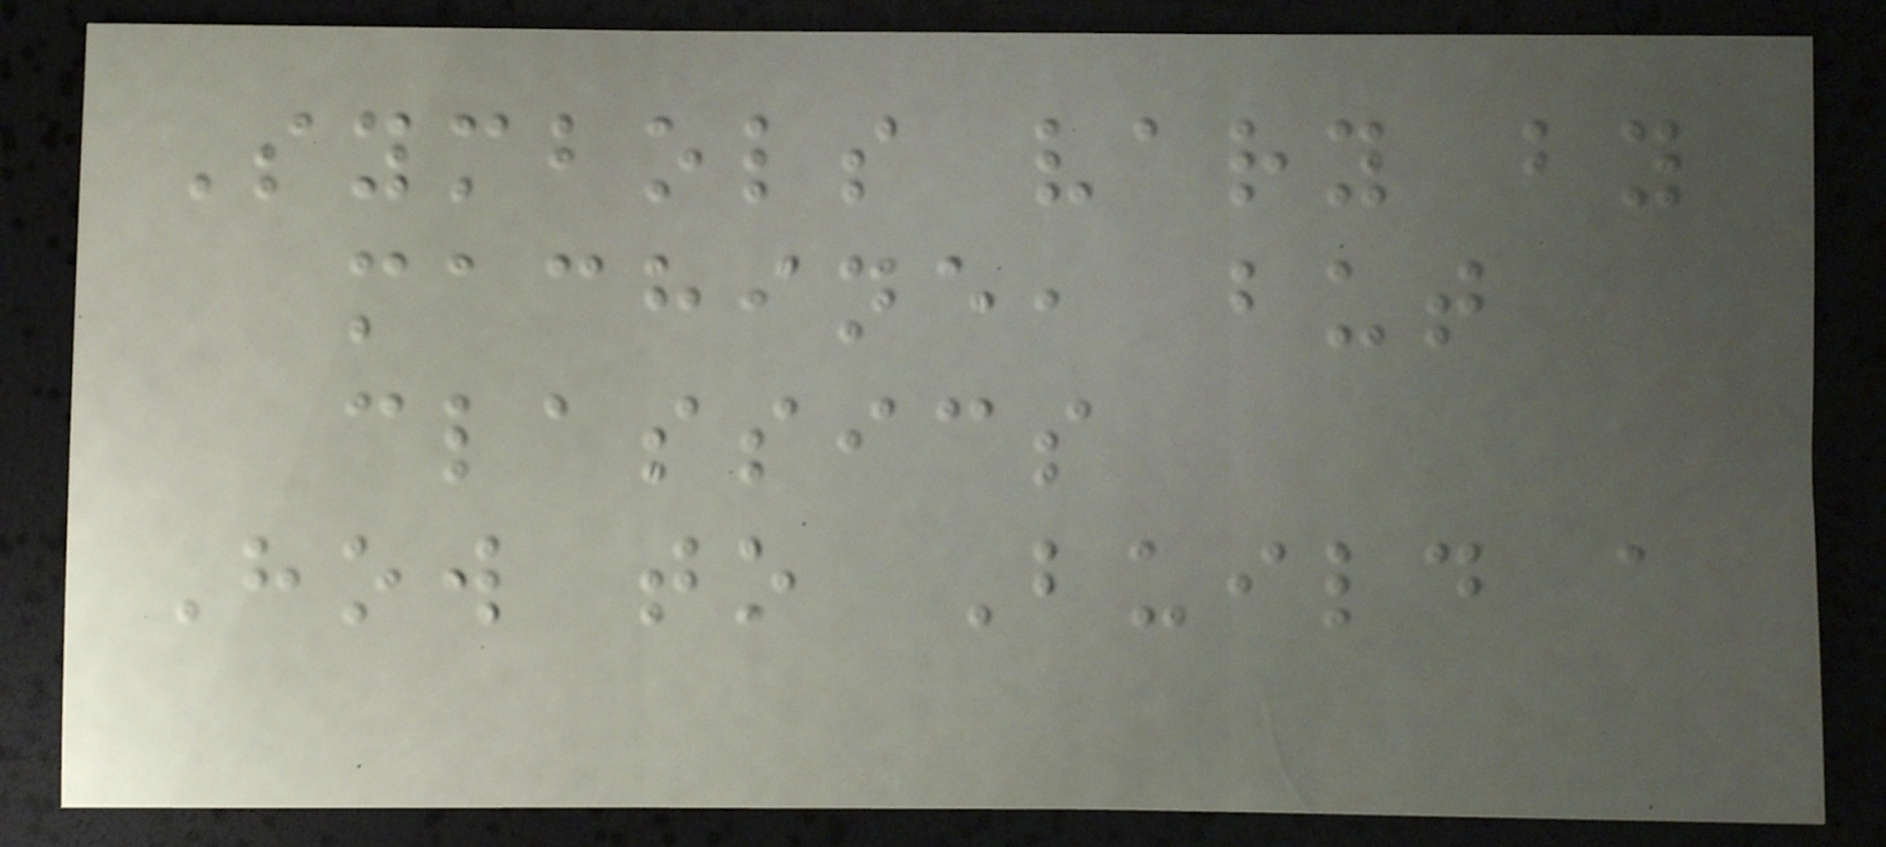Symbols vary by
machine, but
classics
How to Build a
